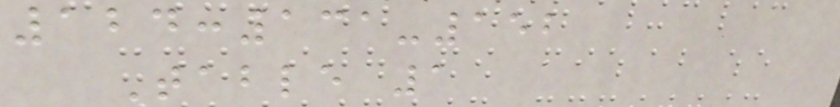124:131-152
Table 1
